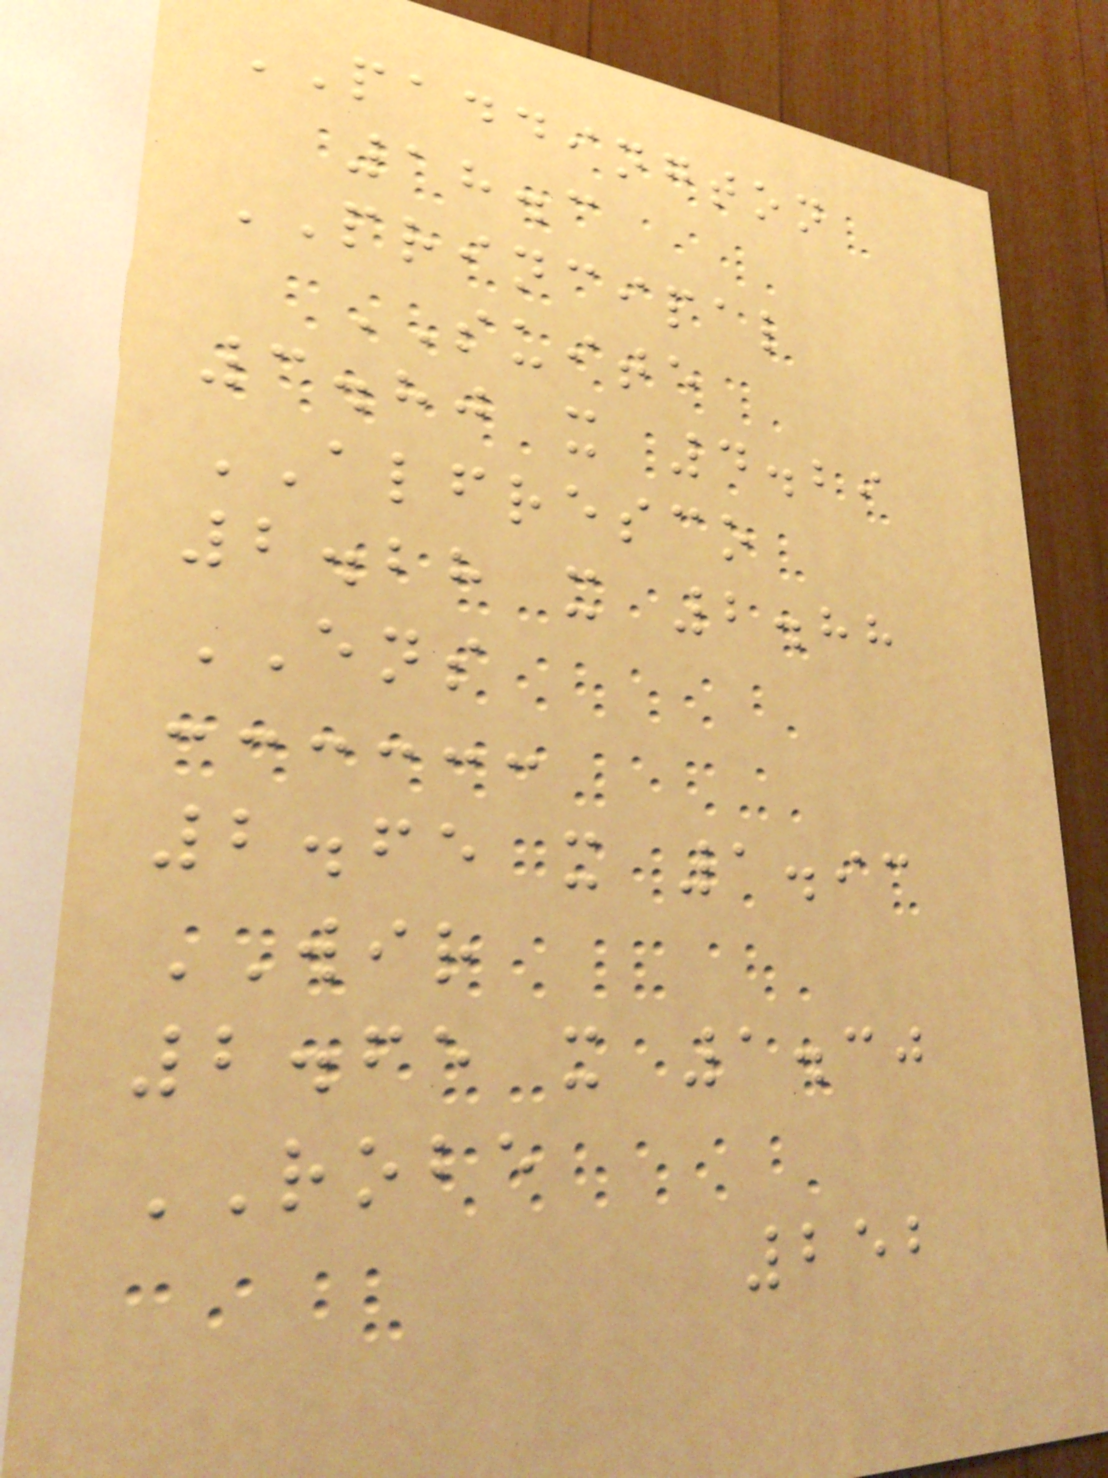PADDINGTON
18.3
PRINCIPAL
SUITE
3.80 x 4.29
ALFRESCO
2.28 x 2.88
ENS
2.65 x 1.93
WIR
2.65 x 1.30
ROBE
252
